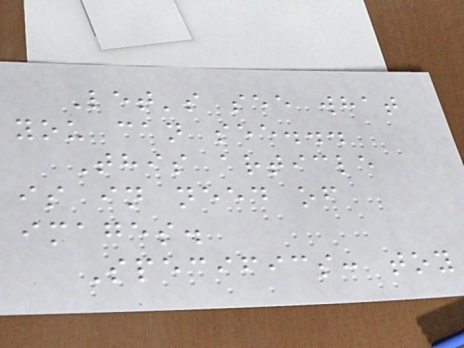Let's see what
you can see...
This article
is in need of
images.
Specifics: toy
